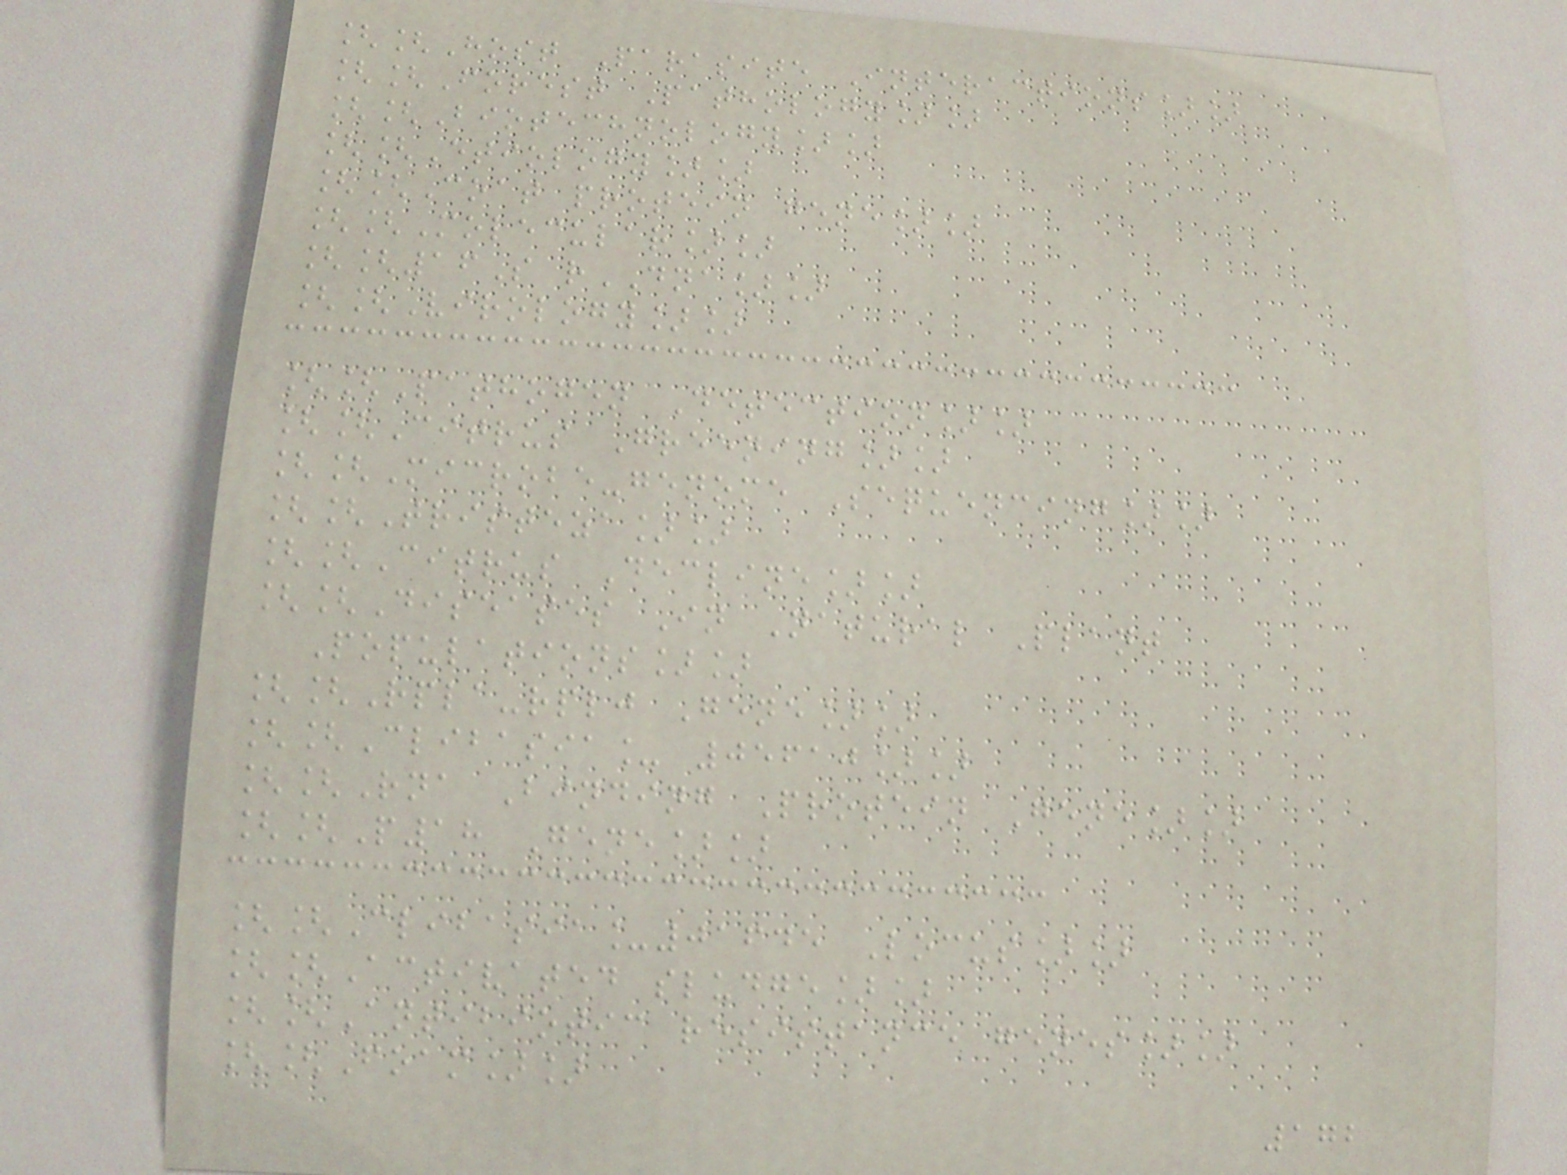[[Host Parasite Interactions]]
[[Forest Pathology]]
[[Biotechnology]]
[[Etiology]]
[[Coat protein gene]]
[[Molecular]]
[[16S rDNA]]
[[Virology]]
[[Pathogen Detection]]
[[Citrus Greening]]
[[Microbe-genome Sequencing]]
[[Tristeza]]
[[Citrus Decline]]
[[Diseases In Natural Plant
Populations]]
[[Rpla-rplj Gene]]
[[Clibasia_ 05610]]
[[Rna Binding Protein Gene]]
[[P18 Gene]]
[[Clibasia_01645 Locus]]
[[Activated sludge]]
[[Antibiotic resistance genes]]
[[Foam]]
172
